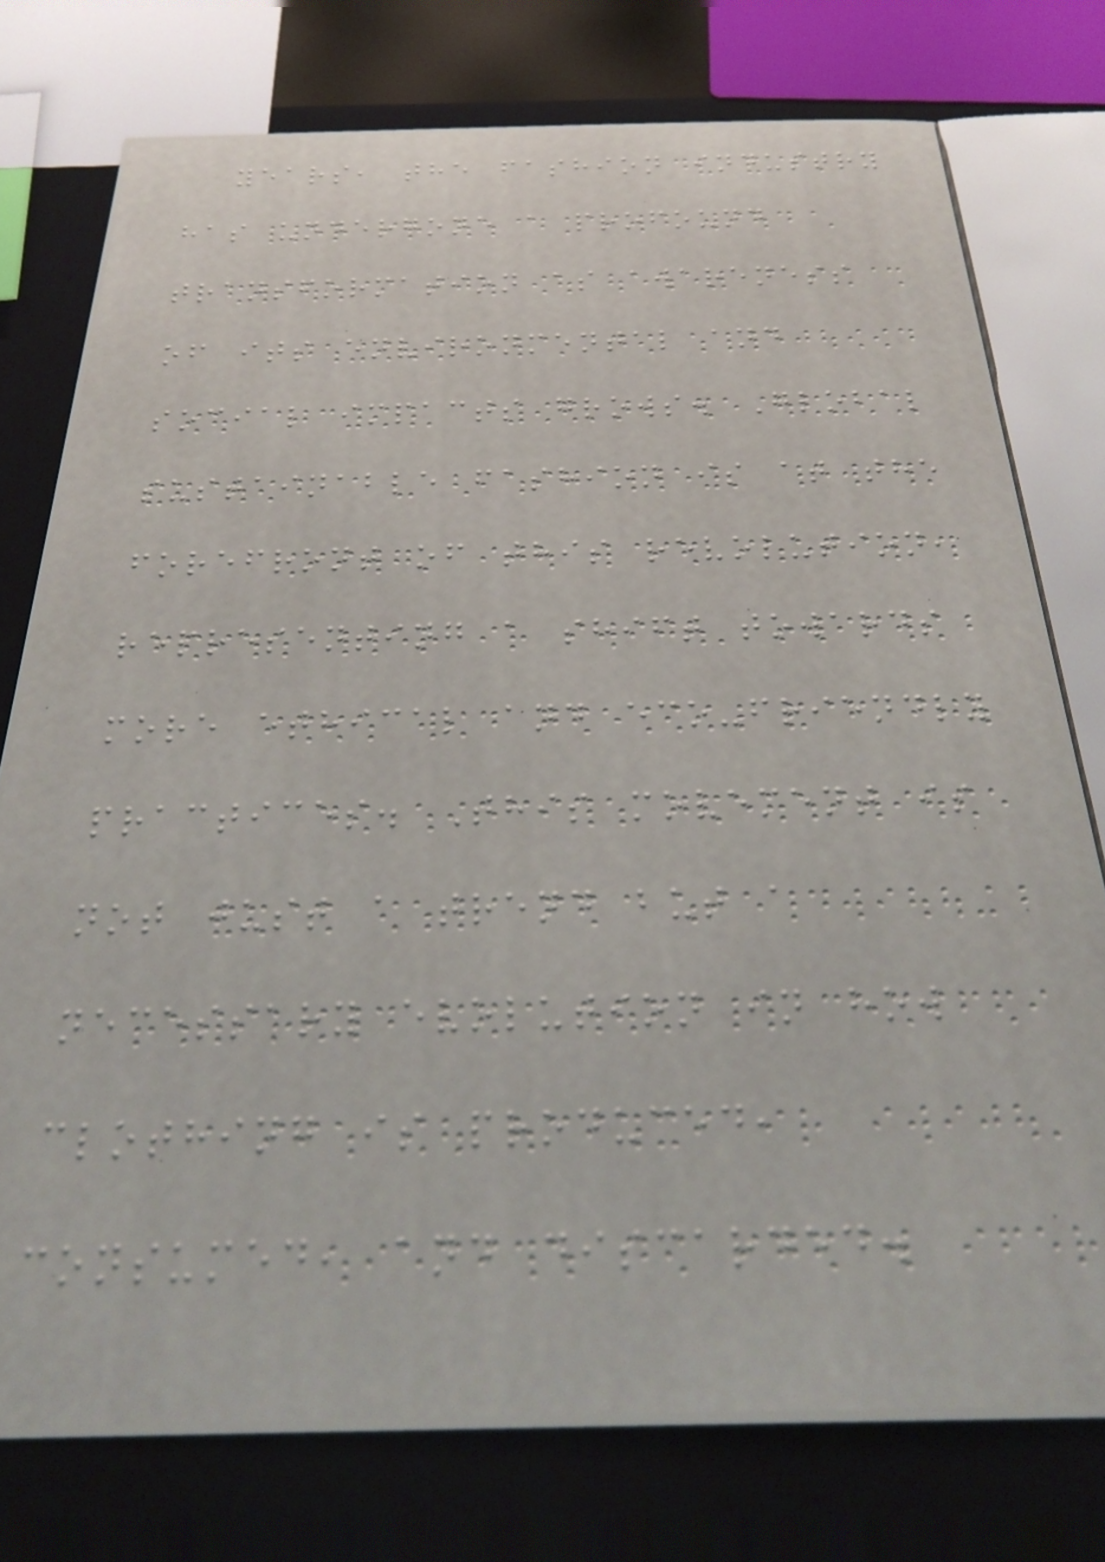years, the fashion industry
has undergone a profound
transformation as awareness
of its environmental and
social impacts grows. Global
sustainable fashion is at the
forefront of this revolution,
representing a shift towards
more ethical and eco-friendly
practices. This movement is
not just a trend but a
necessary evolution in how
clothing is produced,
consumed, and discarded.
